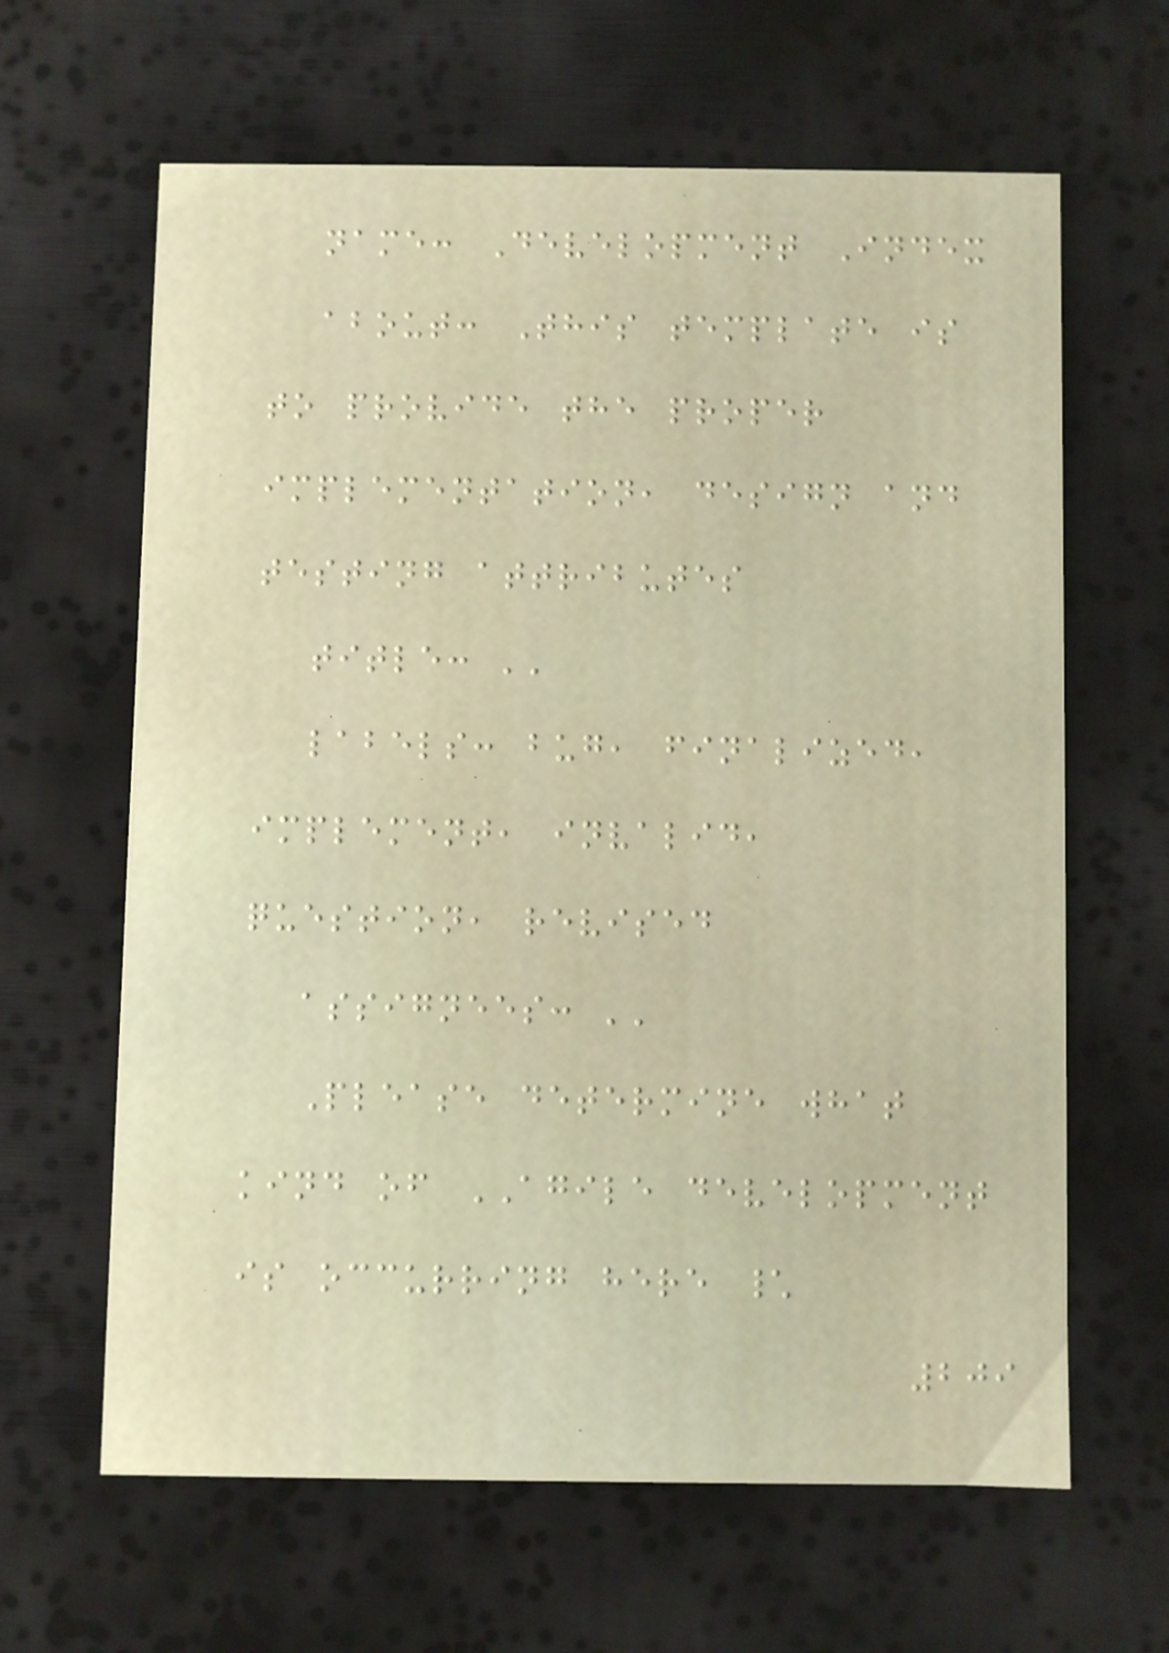name: Development Index
about: This template is
to provide the proper
implementation, design and
testing attributes
title: ''
labels: bug, finalized,
implement, invalid,
question, revised
assignees: ''
Please determine what
kind of AGILE development
is occurring here \
209
